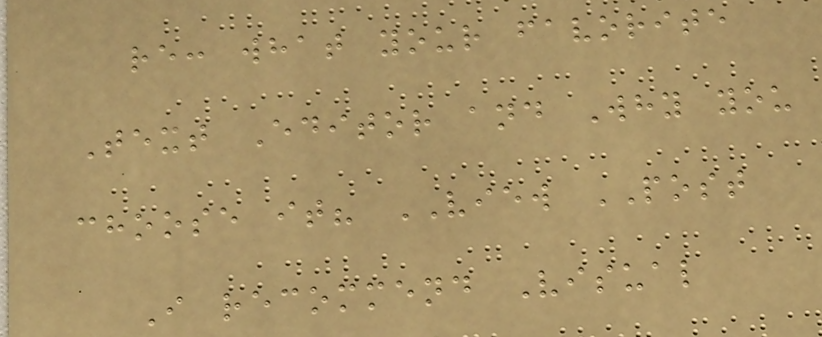re: what your favorite
Text Editor and Why you
choose it? VIEW POST
I recommend Visual
